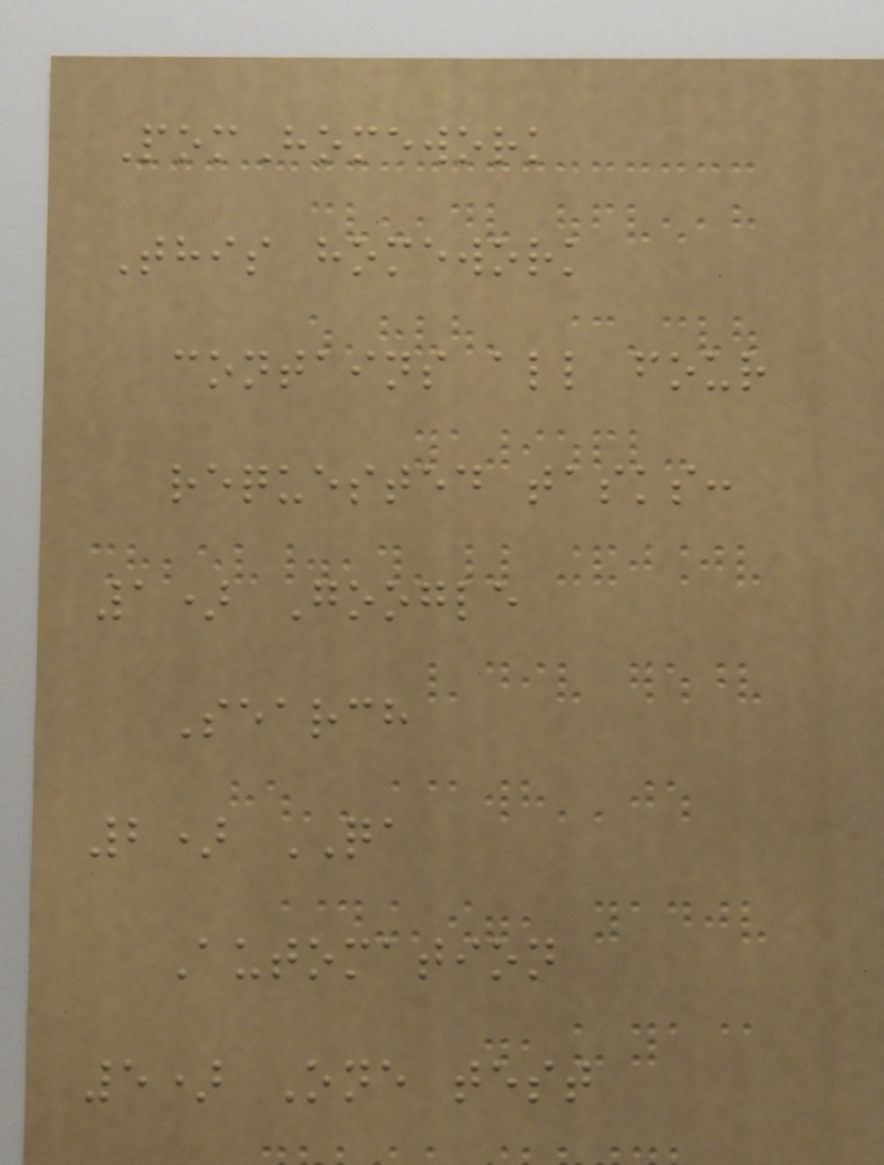PomHomework
This homework
contains all four
requested tasks:
1) Google
Search
2) QA
Automation
5) One test
